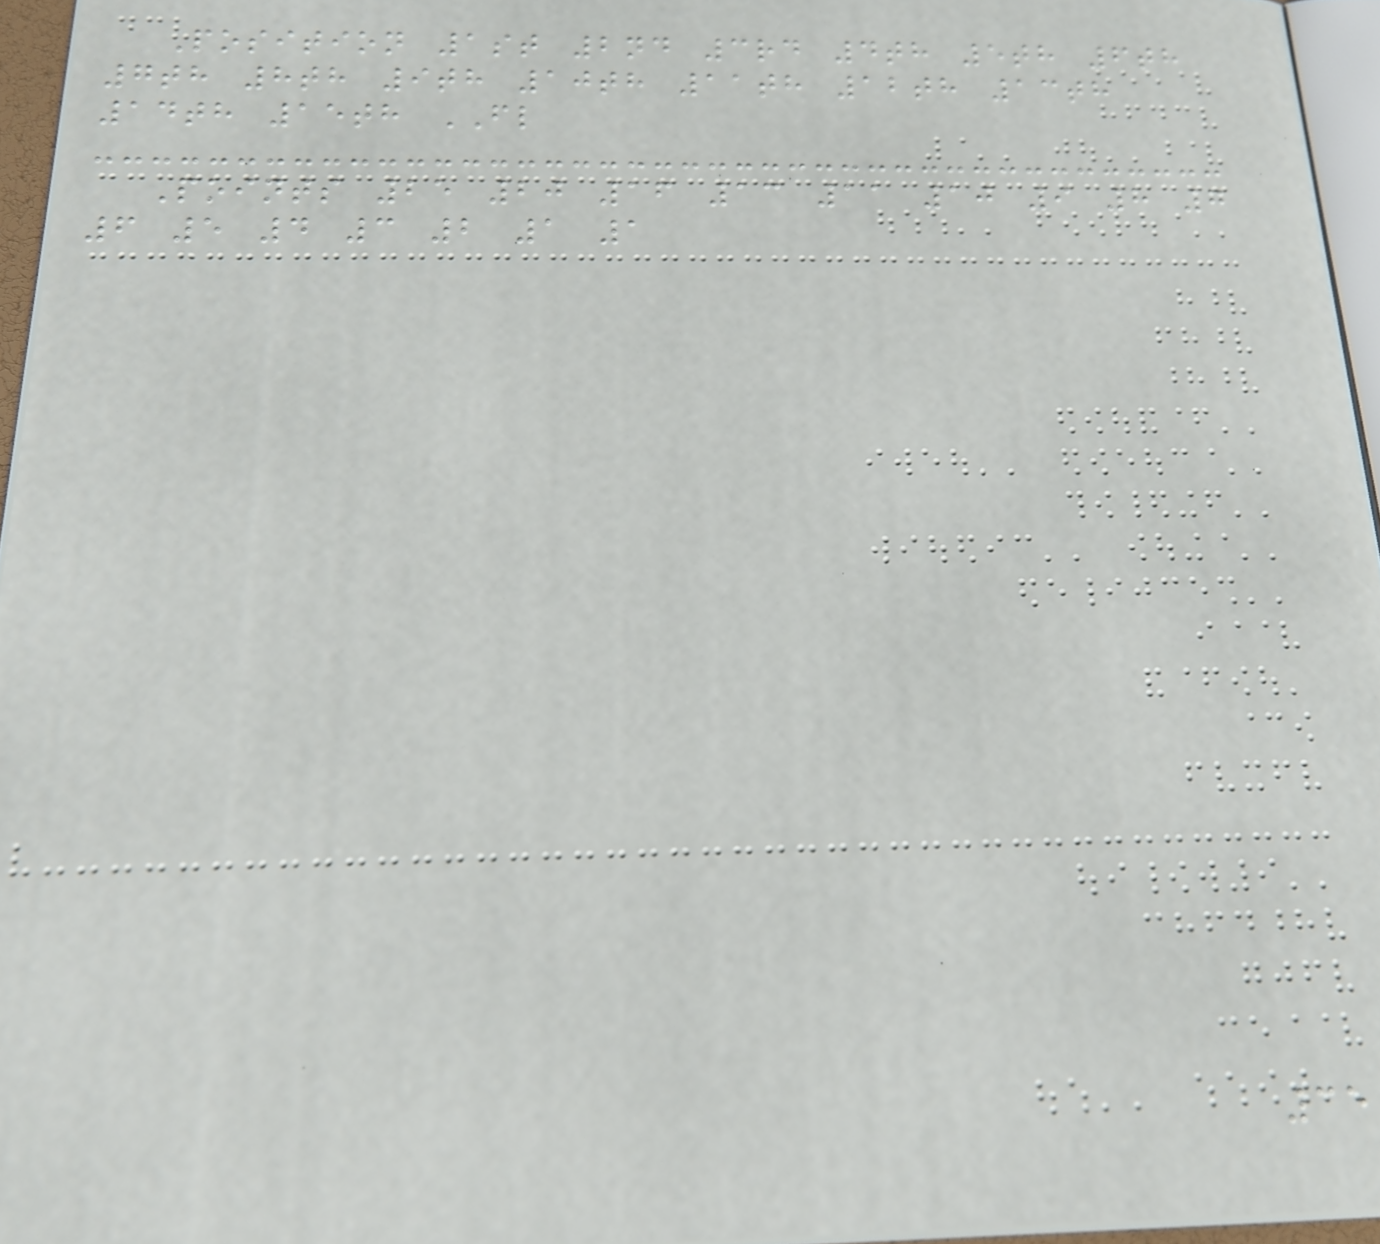Position 1st 2nd 3rd 4th 5th 6th
7th 8th 9th 10th 11th 12th 13th
14th 15th FL
Points 25 20 16 13 11 10 9 8 7
6 5 4 3 2 1 1
35
